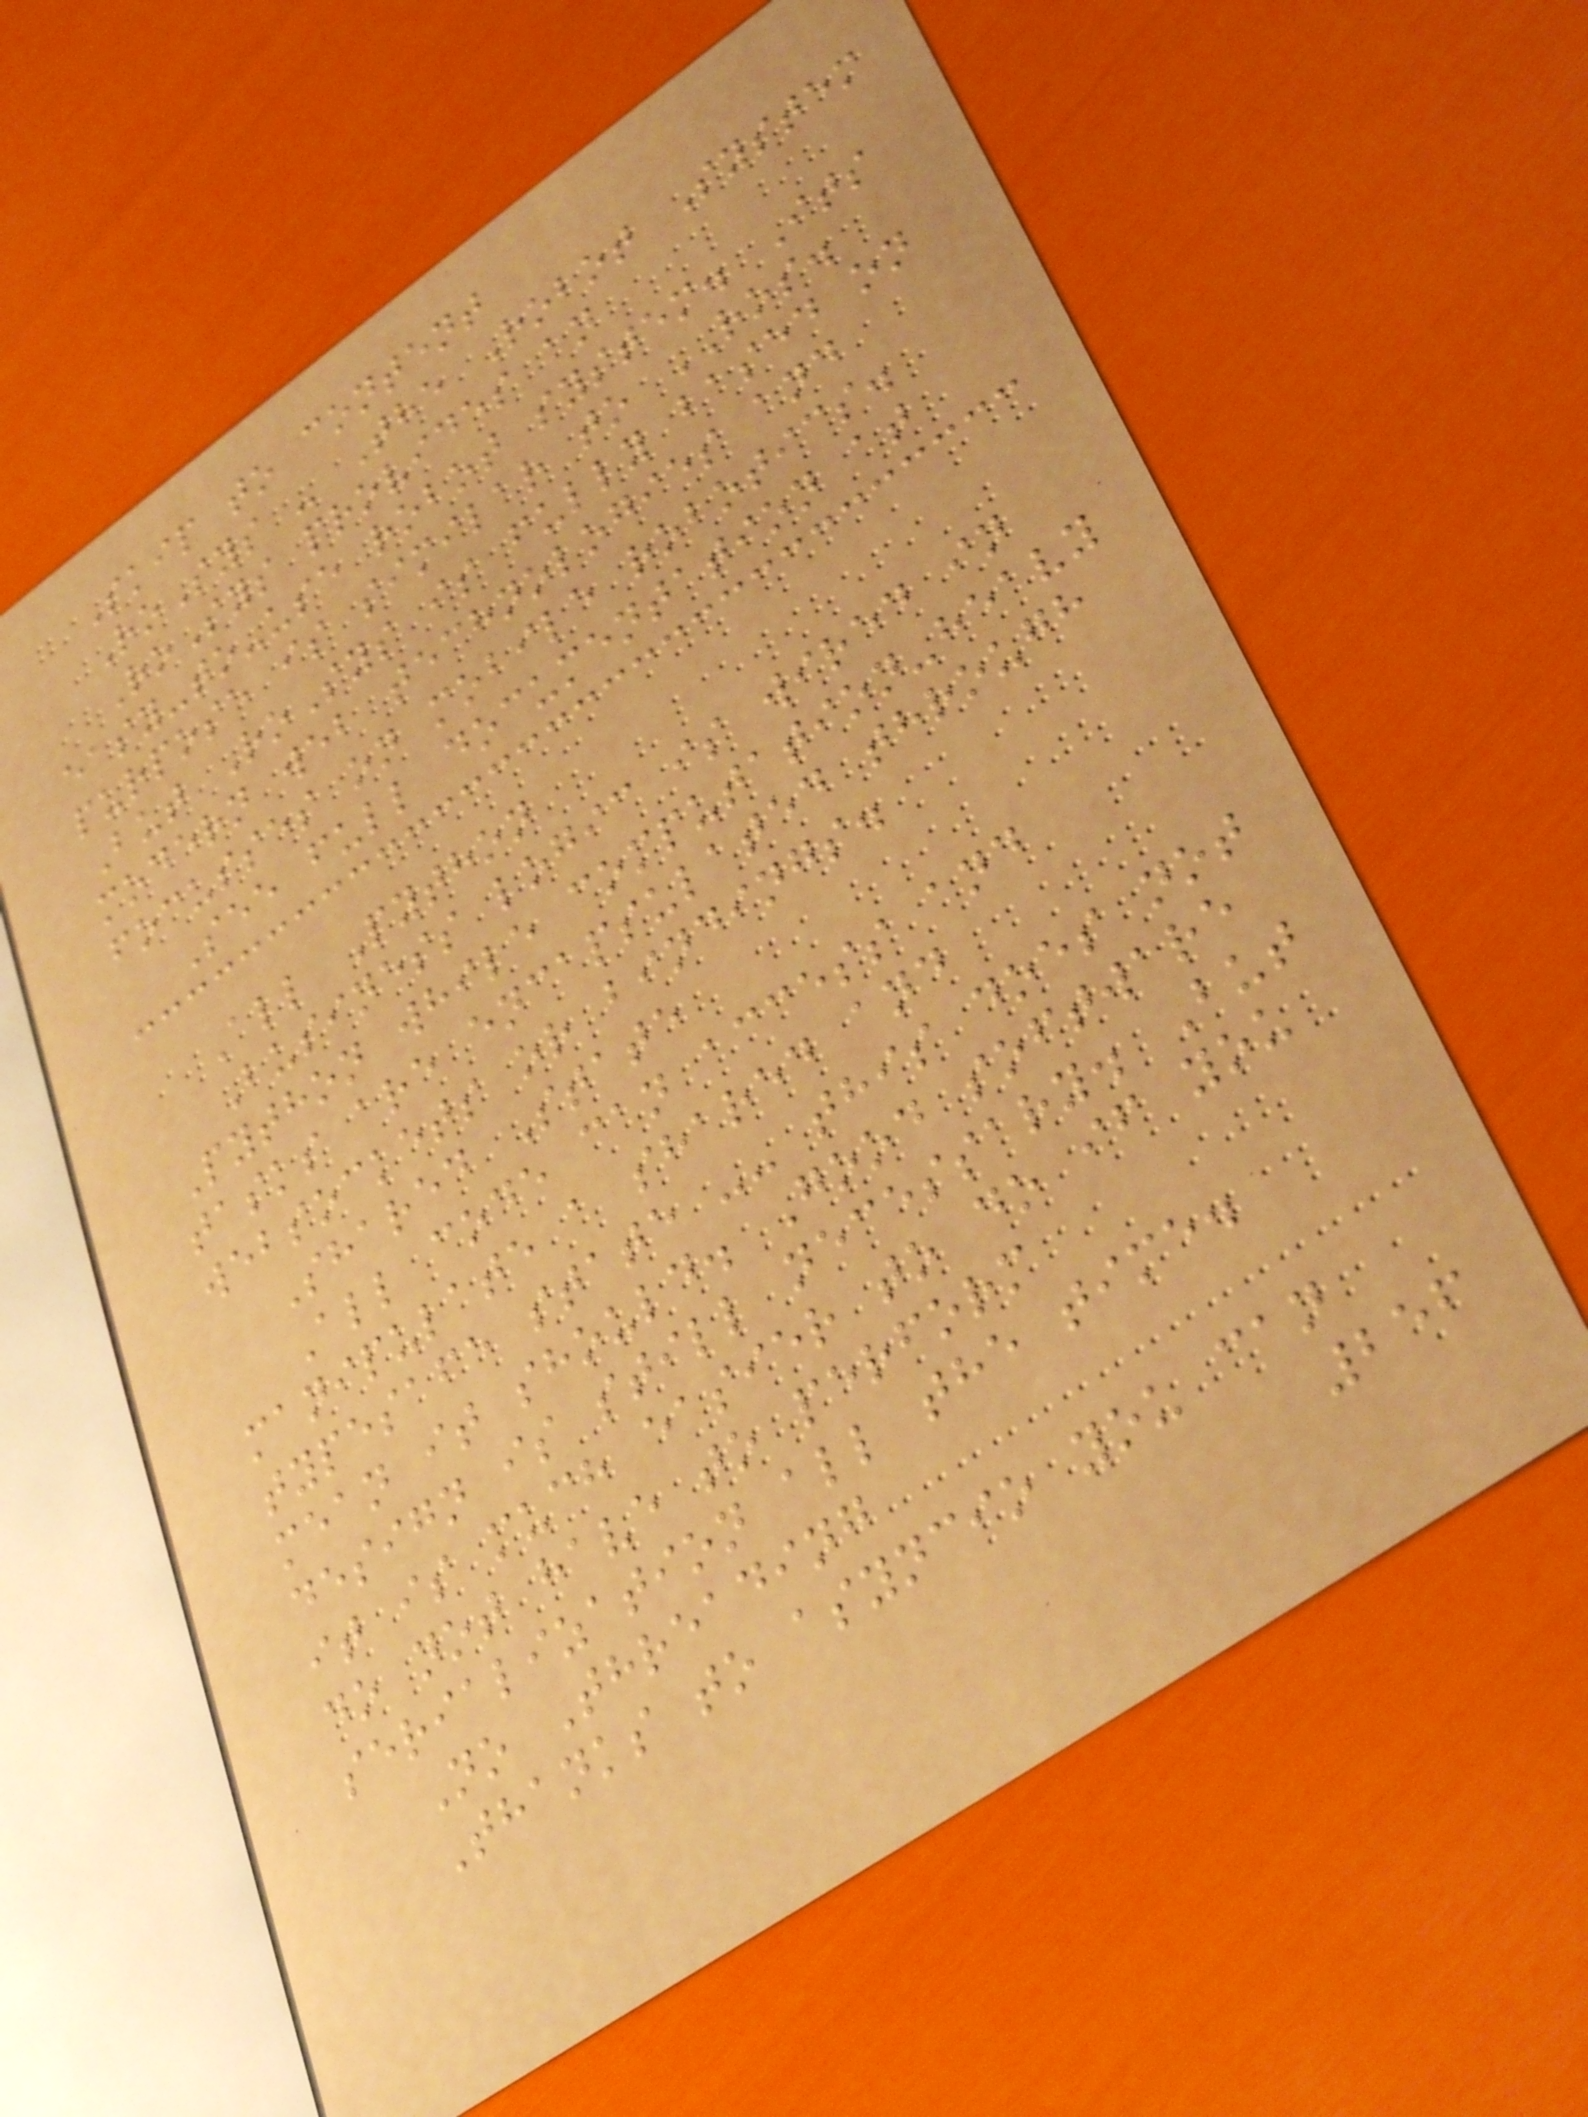Skip to content
RoSys - The Robot System
RoSys provides an
easy-to-use robot system. Its
purpose is similar to ROS.
But RoSys is fully based on
modern web technologies and
focusses on mobile robotics.
See full documentation at
All Python
Business logic is wired in
Python while computation-heavy
tasks are encapsulated through
websockets or bindings.
Shared State
All code can access and
manipulate a shared and
typesafe state -- this does not
mean it should. Good software
design is still necessary. But
it is much easier to do if you
do not have to perform
serialization all the time.
No Threading
Thanks to asyncio you can
256
